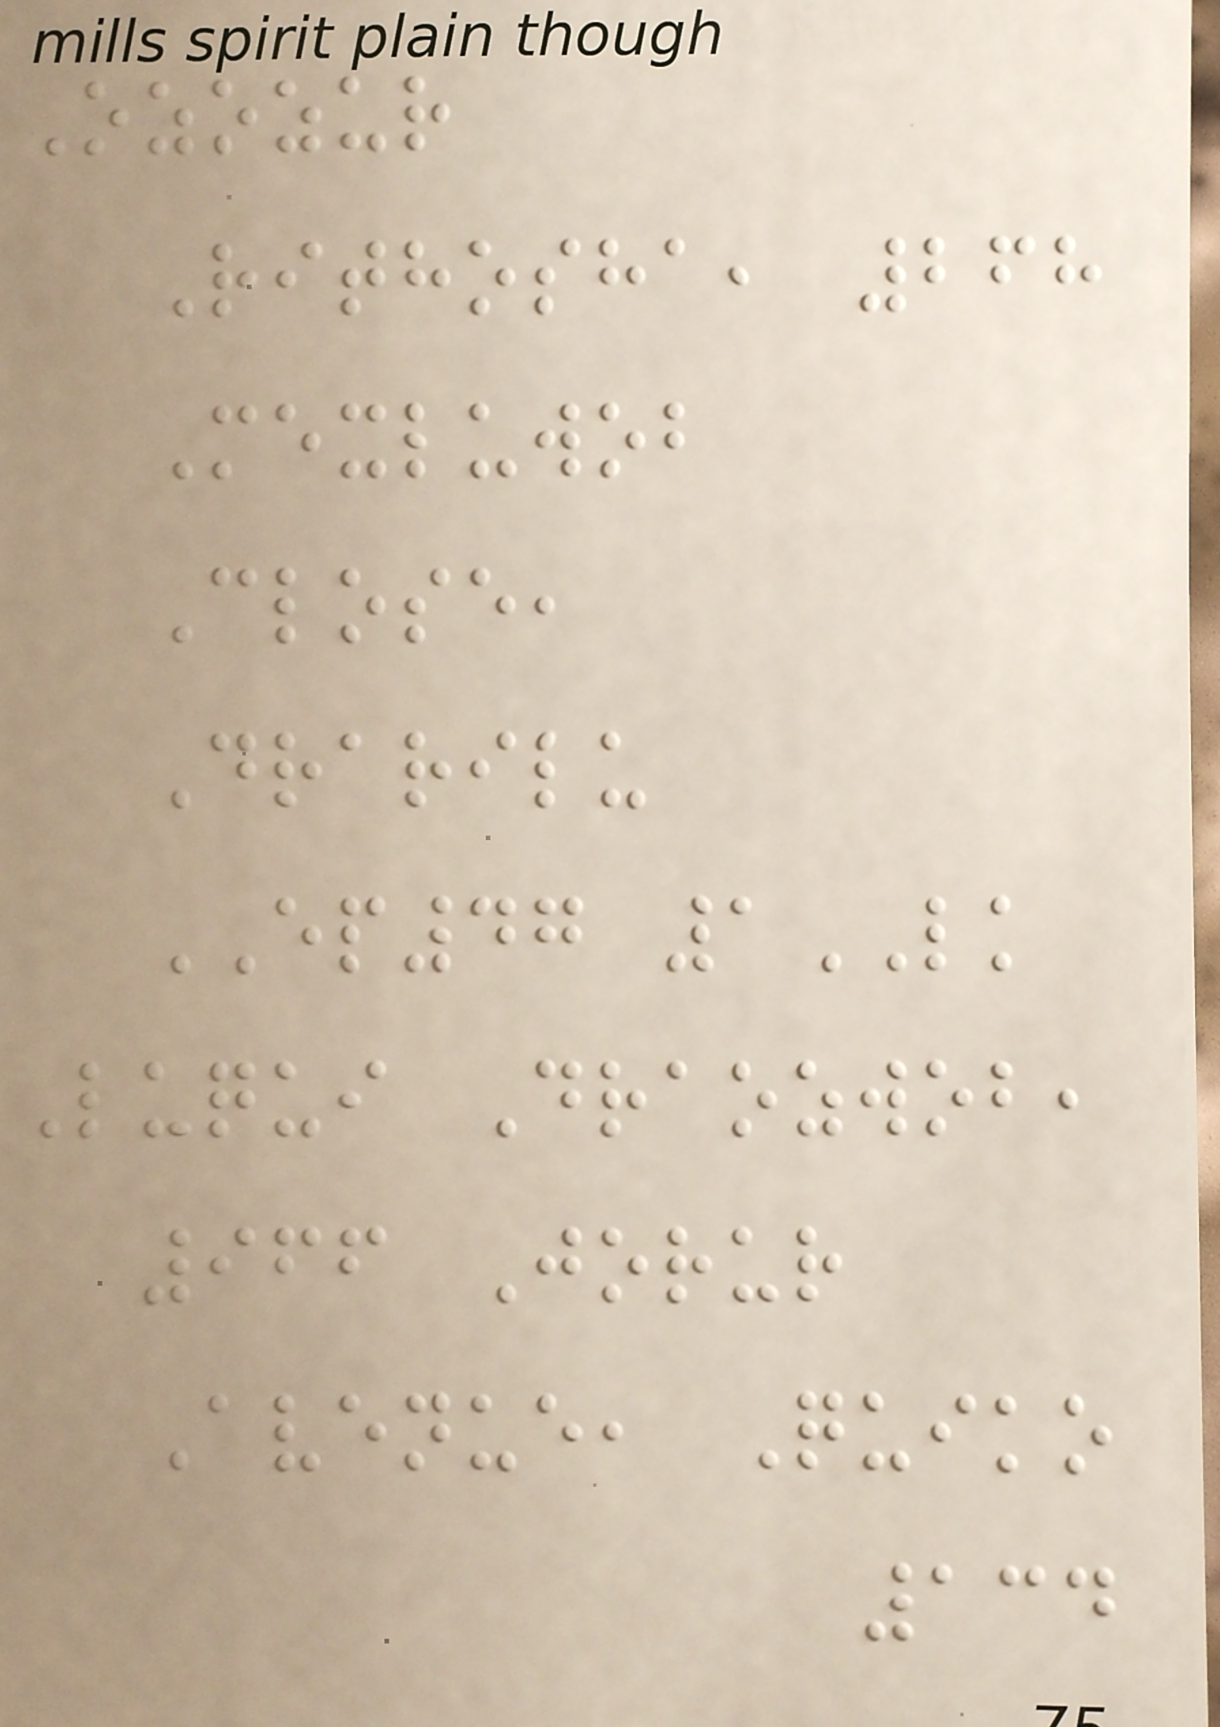Ozozur
Rithosha, 268
Mexluwob
Close,
Drarilu
EP47 1LK
Luqui Draozwob,
966 Jorur
Avenue, Quiko
134
